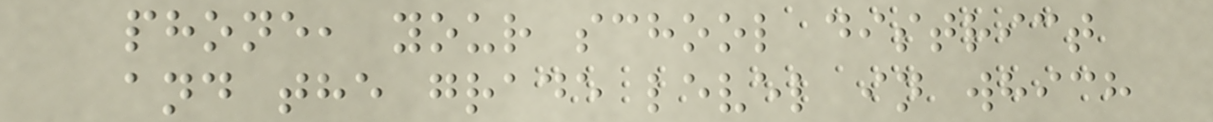phone, your school district
and the grade level in which
